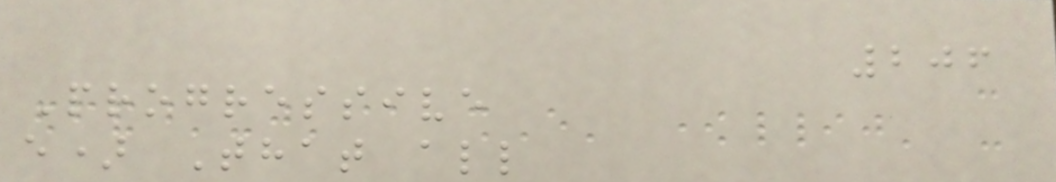206
Progressive
e) That all
